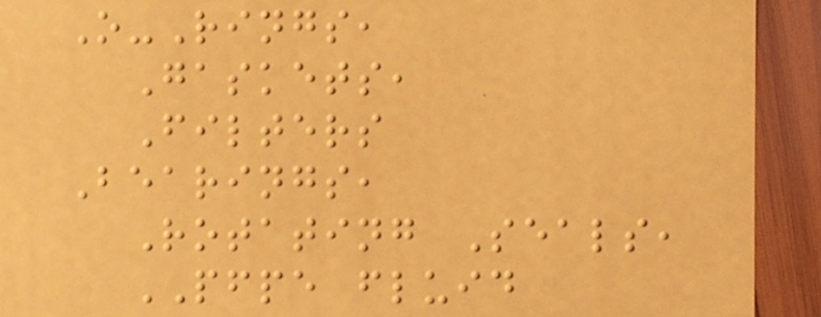O-Rings,
Gaskets,
Filters
Bearings,
Rotating Seals,
PFPE fluid
